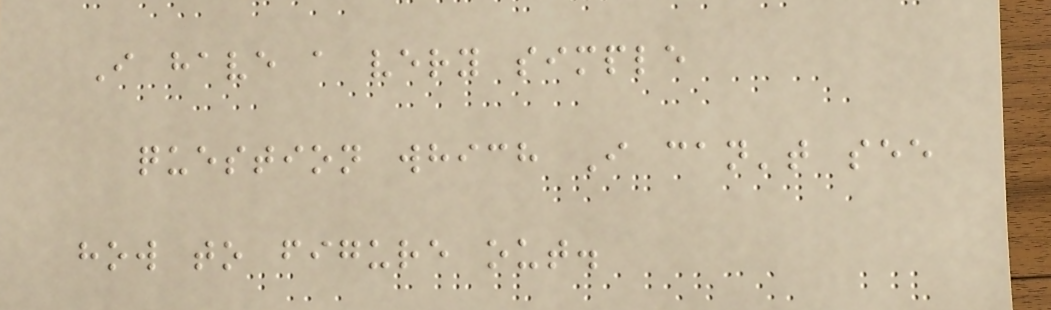I have a very simple
question which I can't see
how to figure out.
